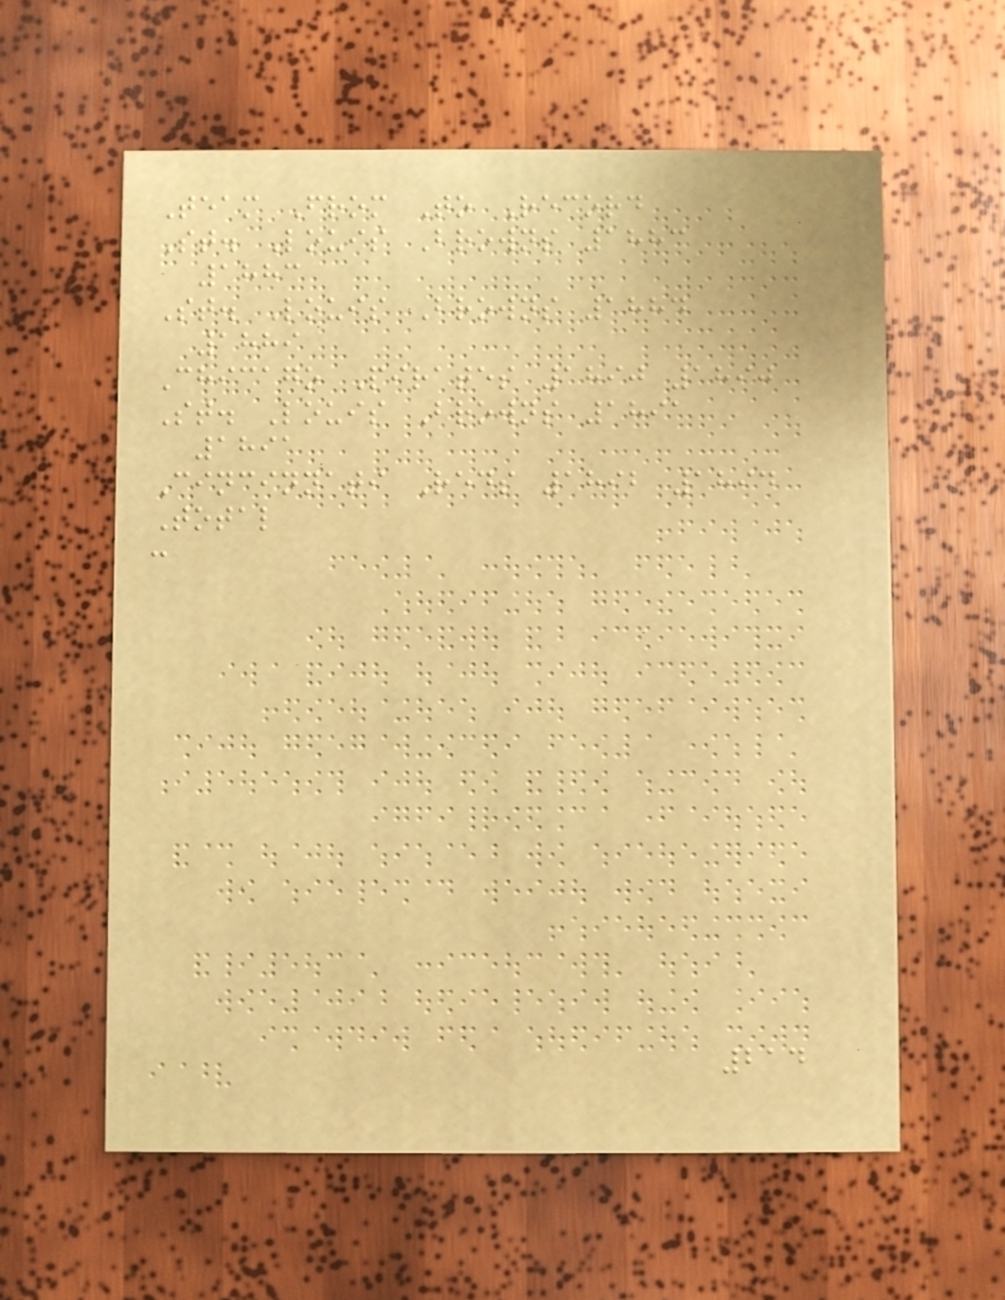Team From To Record
St. Louis Browns 1883
1883
St. Louis Browns 1884
1889
Chicago Pirates 1890 1890
St. Louis Browns 1891
1891
Cincinnati Reds 1892 1894
Total
:
214
